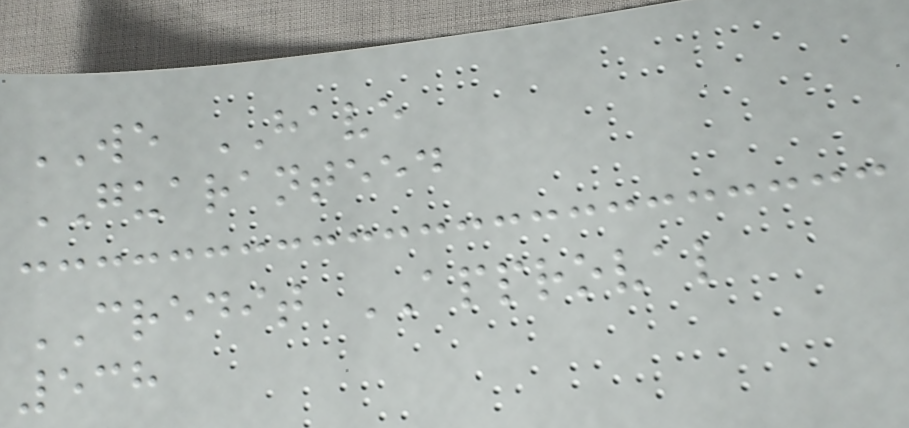WE HAVE
GUARANTEED
CREDIT APPROVAL
538
